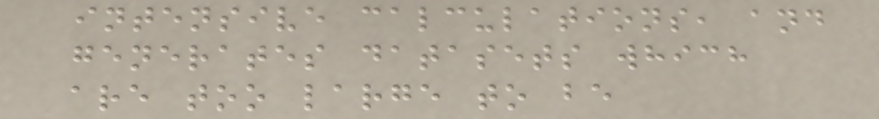intensive calculations, and
generates datasets which
are too large to be
